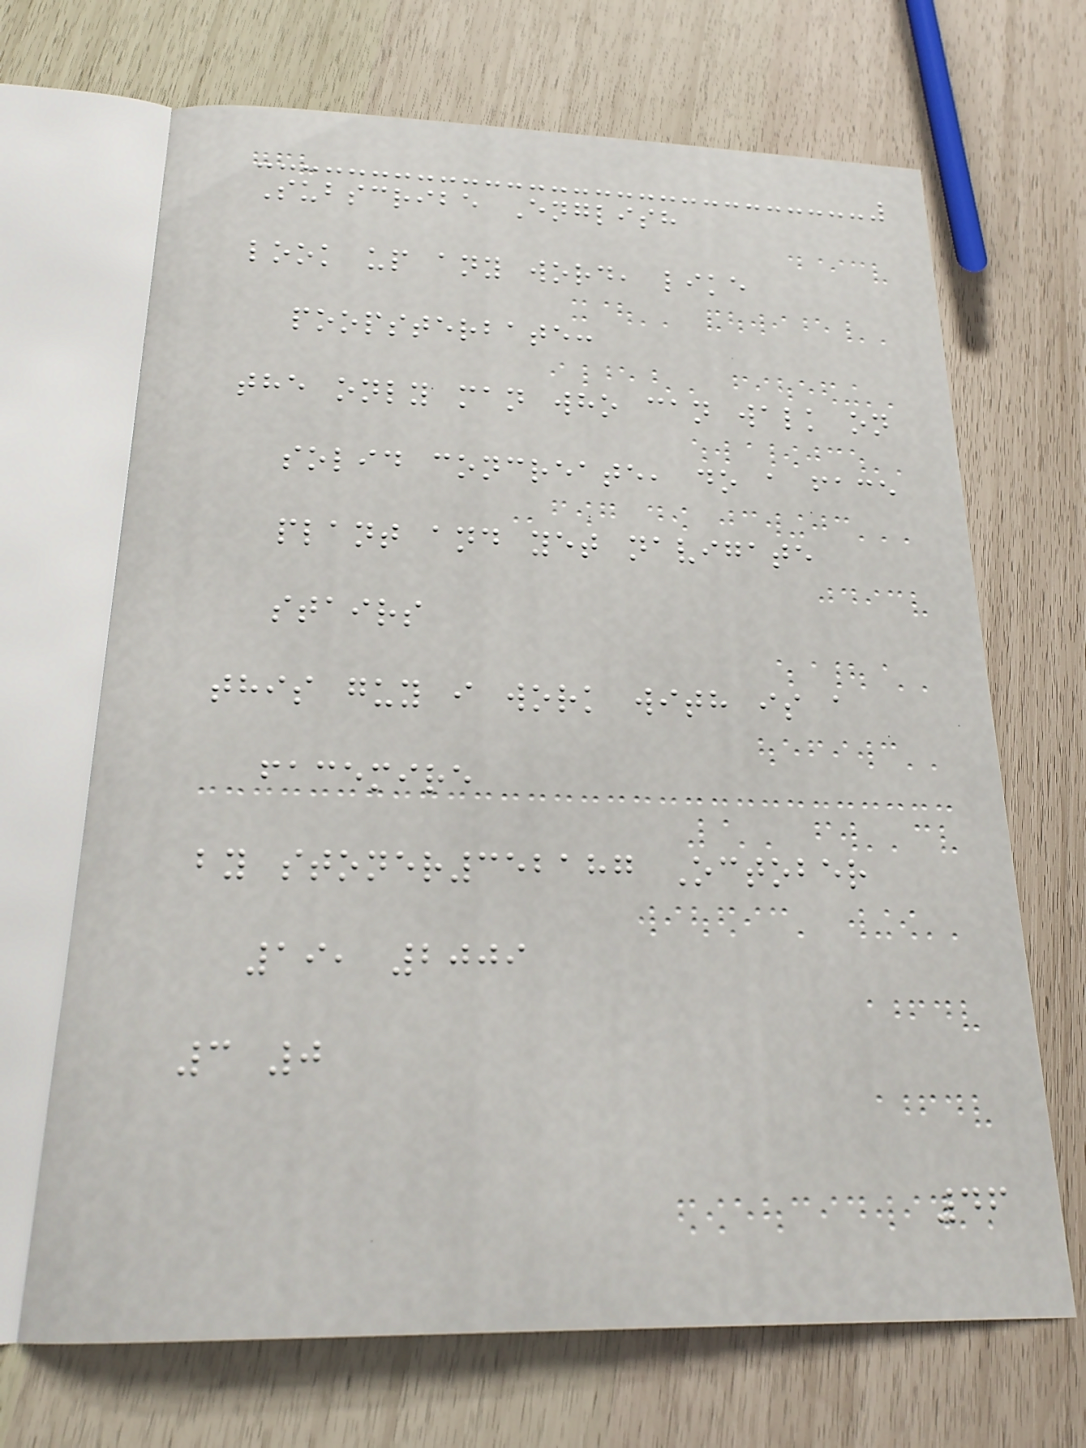Subscribe English
look up any word, like
poopsterbate:
the only man who can walk on
solid concreate, do a face
plant and yet navigate
stairs
this guy i work with is a
facemire
by stoner352187 October
19, 2009
3 0
46
